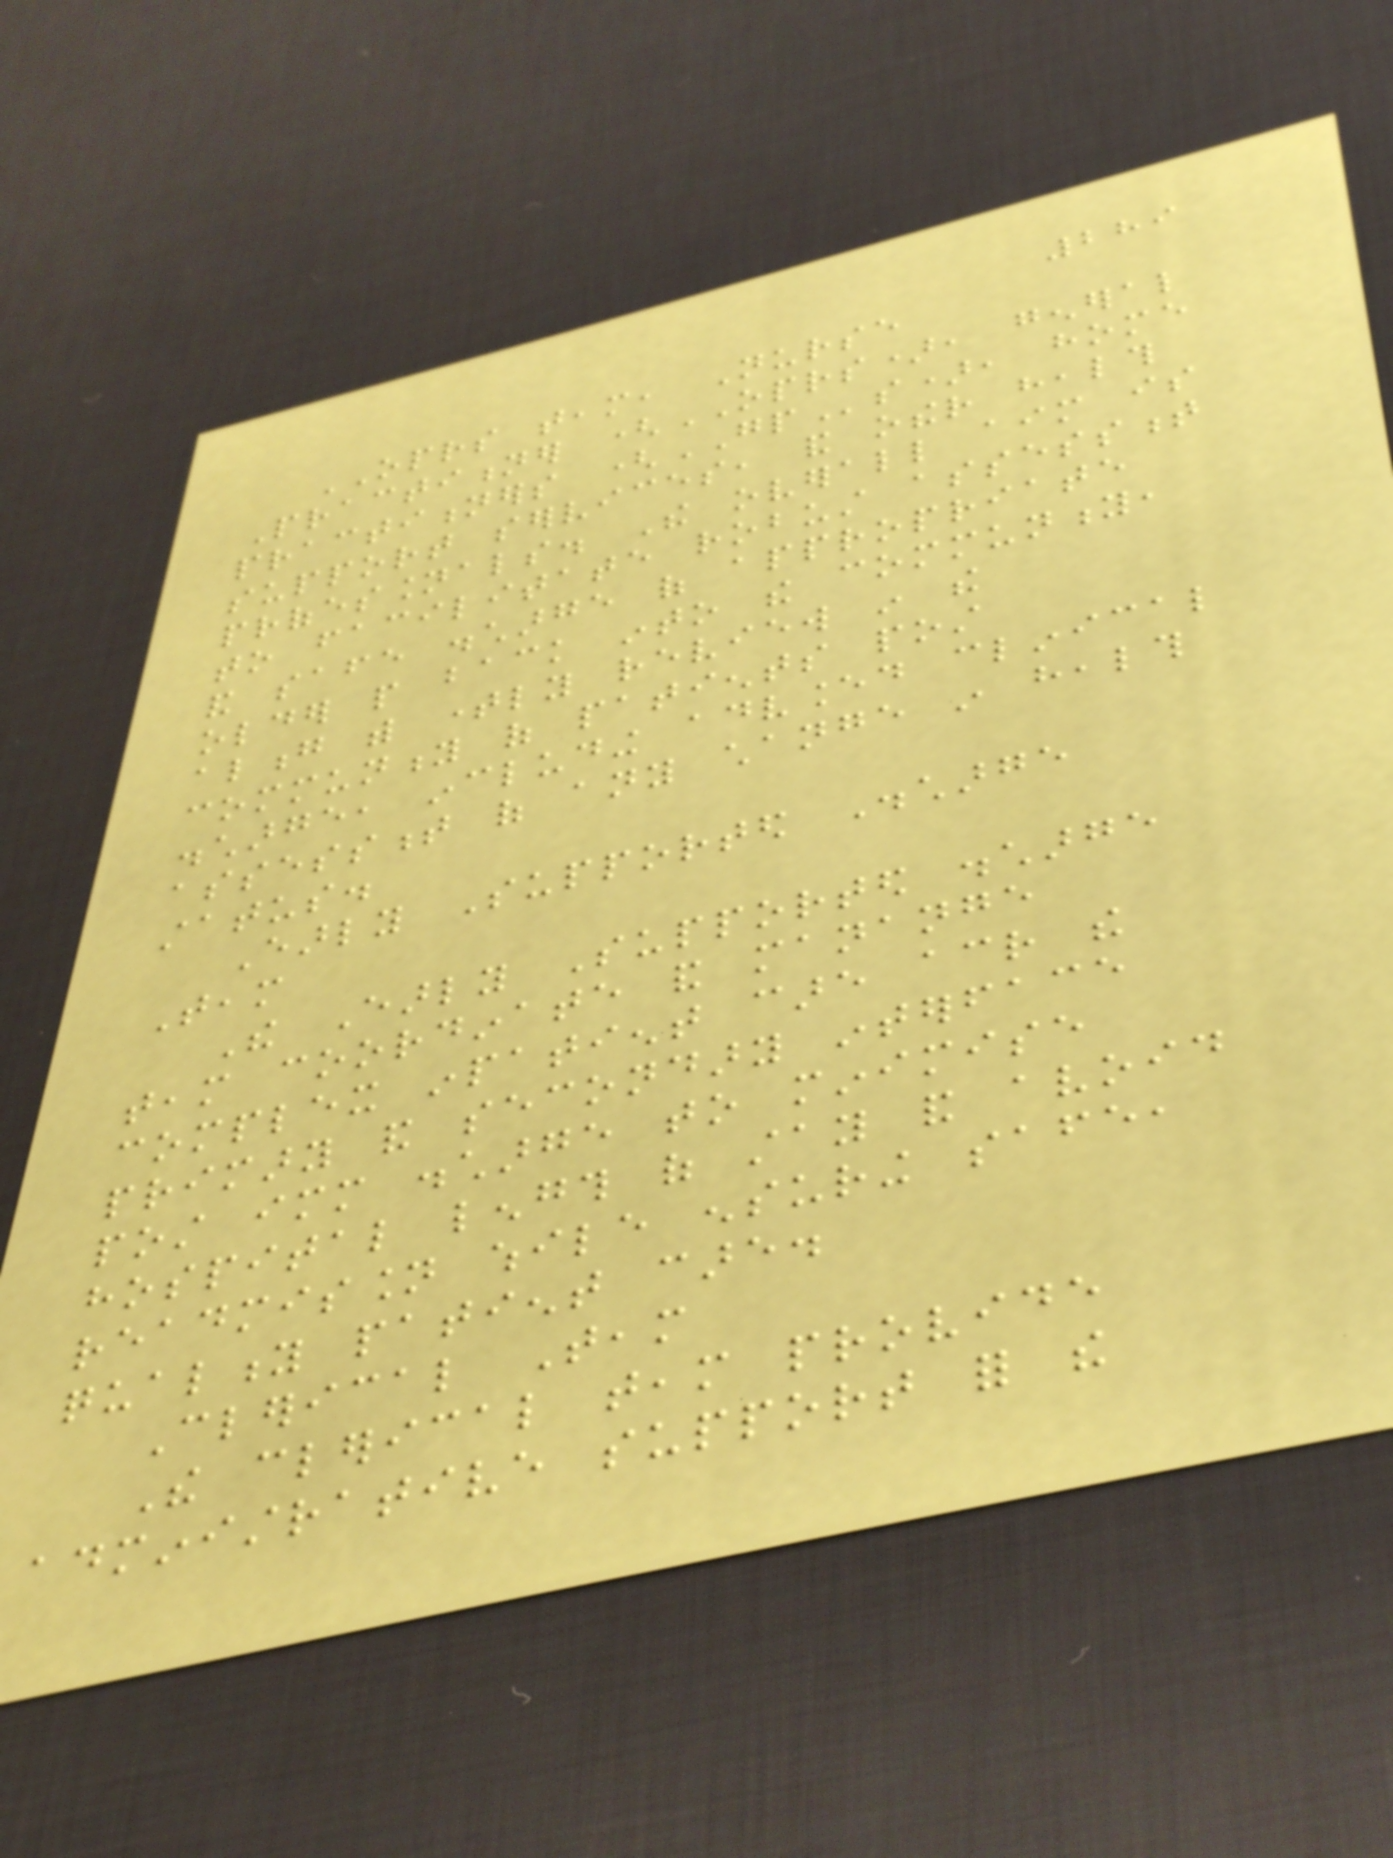289
OPRS team, Nurse
Practitioner (OPRS), general
practitioners (GPs), home
support services, and other health
professionals. The overall aim is
to facilitate robust assessment
and safe discharge of appropriate
older people back into the community,
along with timely review in the
community of patients post
discharge, including advanced clinical
assessment of any change in health
status.
Early Supported Discharge
Team
The Early Supported discharge
team coordinate and manange
complex inpatient care across the
primary and secondary interface
post immediate discharge to minimise
hospital length of stay and avoid
readmission while ensuring safe,
quality patient care.
Clerical Team
The clerical team provide
administrative support for the
